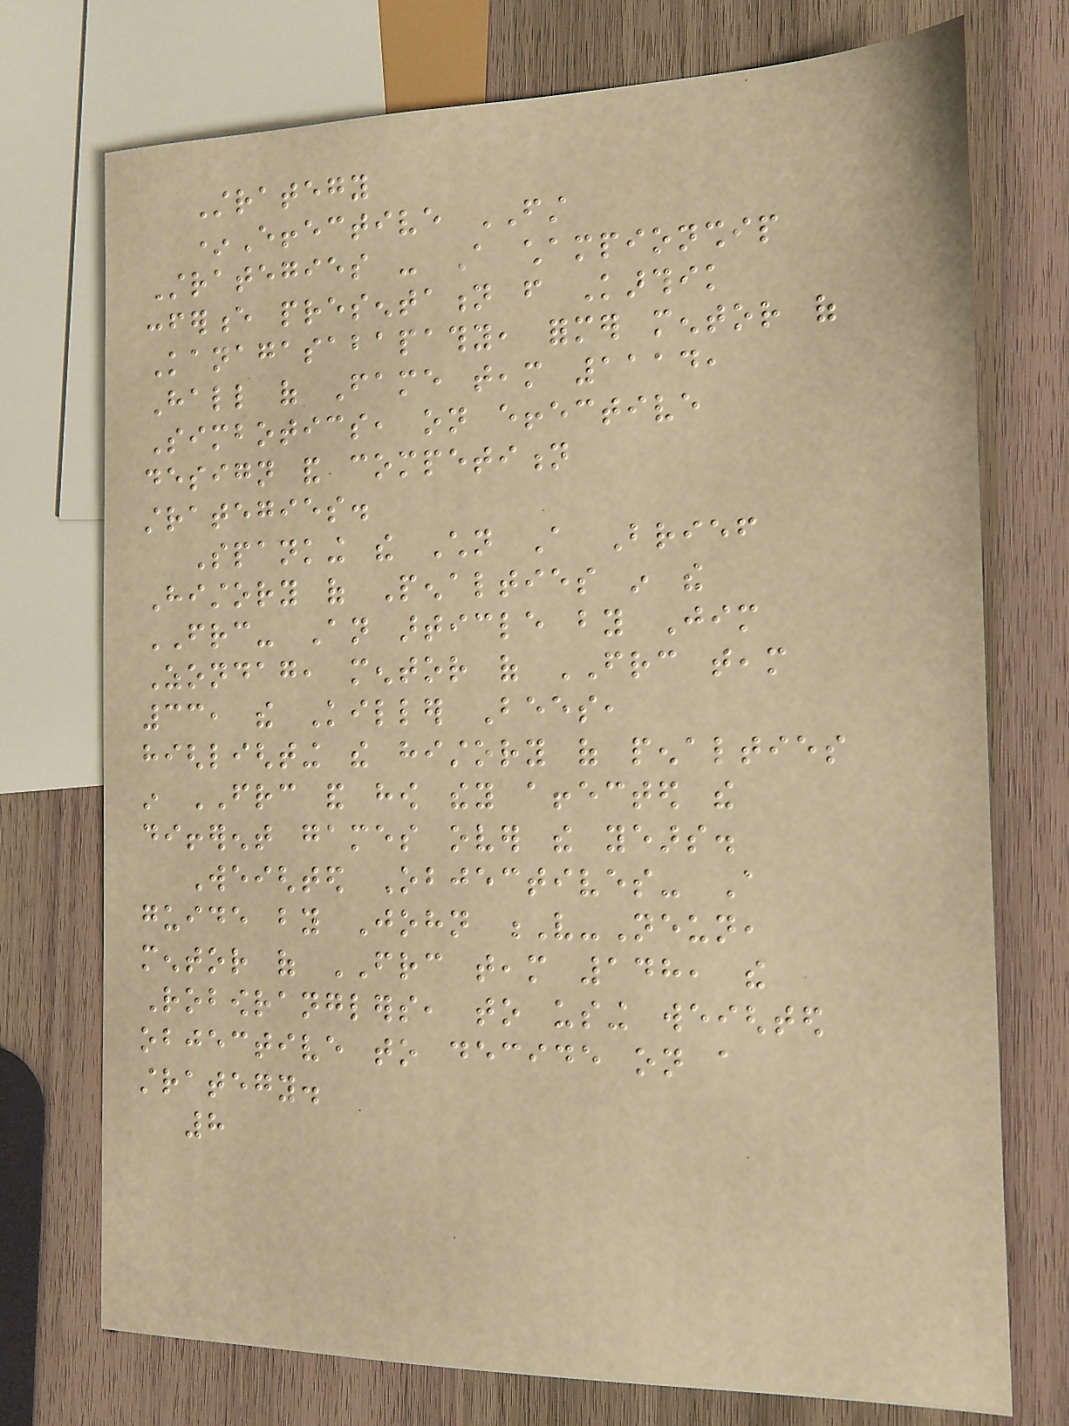Strategy
*Effective FIRST
Strategies - A championship
conference presentation from Karthik
Kanagasabapathy, former mentor of
Hall of Fame team 1114,
Simbotics, on effective
design and competition
strategies.
Spanking the Children A Brief
History of Penalties in the
FRC- An article by Jim
Zondag, mentor of FRC team
33, the Killer Bees,
highlighting the history of penalties
in FRC and how they affected the
different games over the years.
Weighted Objectives- A
guide by John V-Neun,
mentor of FRC team 148, the
Robowranglers, to using weighted
objective to decide on a
strategy.
8
